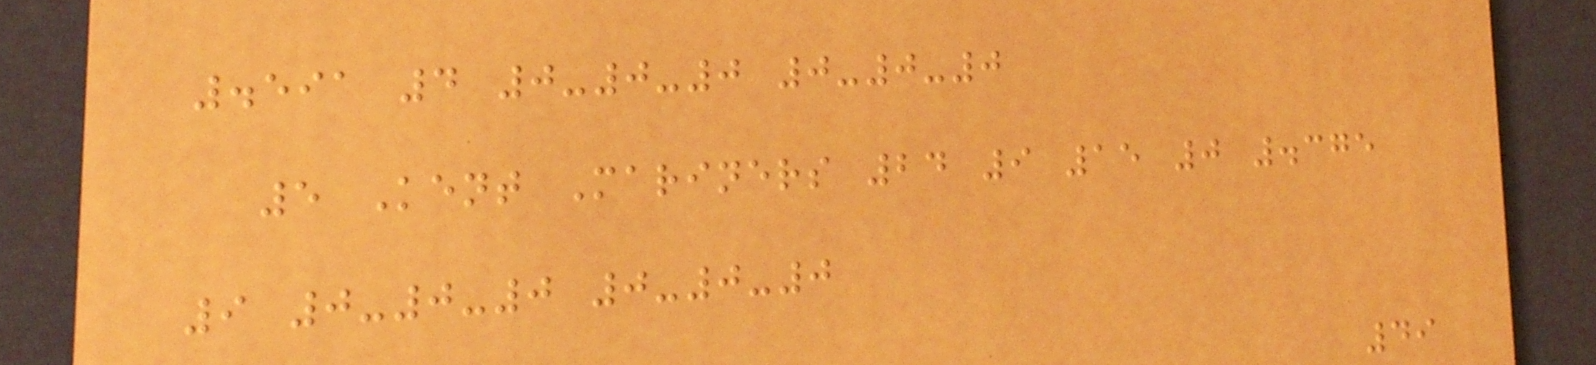.591 4 0-0-0 0-0-0
5 Kent Mariners 24 9 15 0 .375
9 0-0-0 0-0-0
49
